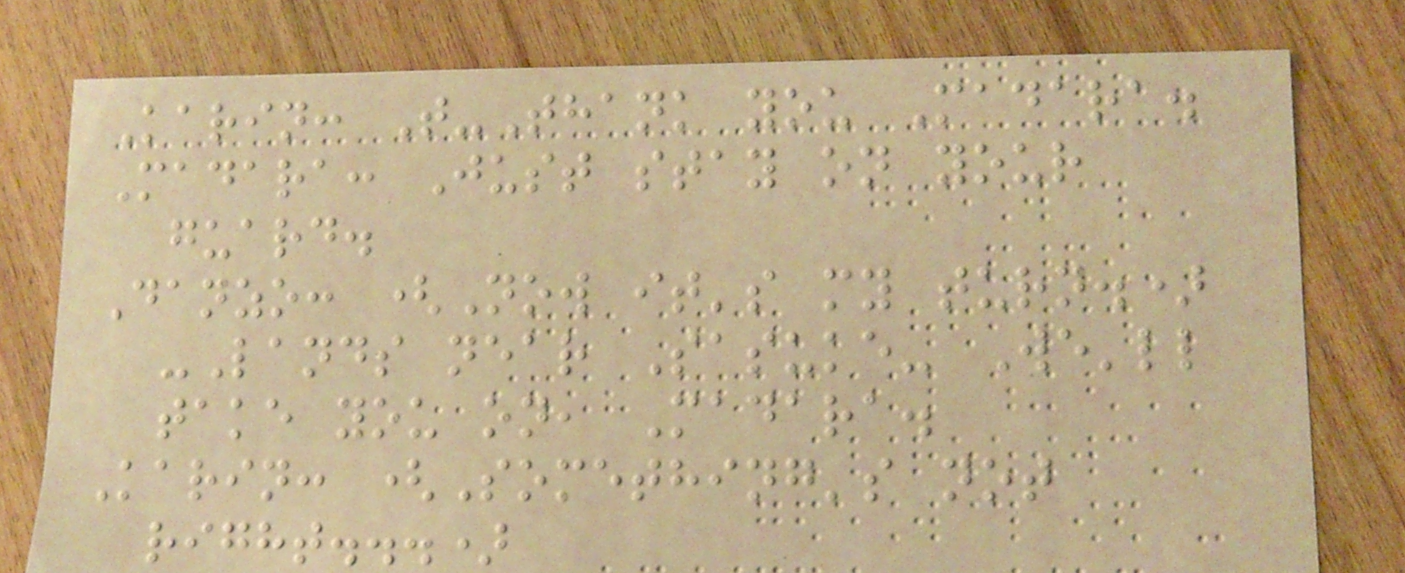Karin: T-Thank you Madara.
Madara: Just stay on your
guard.
Danzo: (Now it's my turn.)
-Lands near Sasuke- We'll
take you on, Madara.
Karin: (Something's not
right...)
